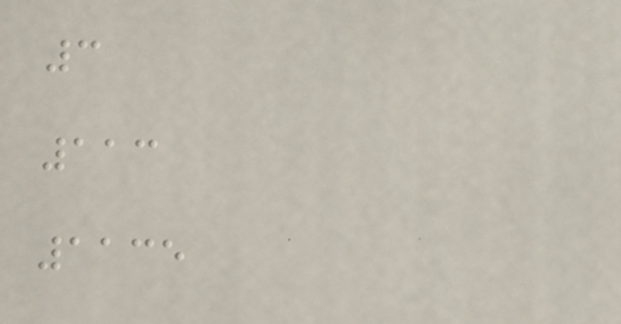3
113
1135
